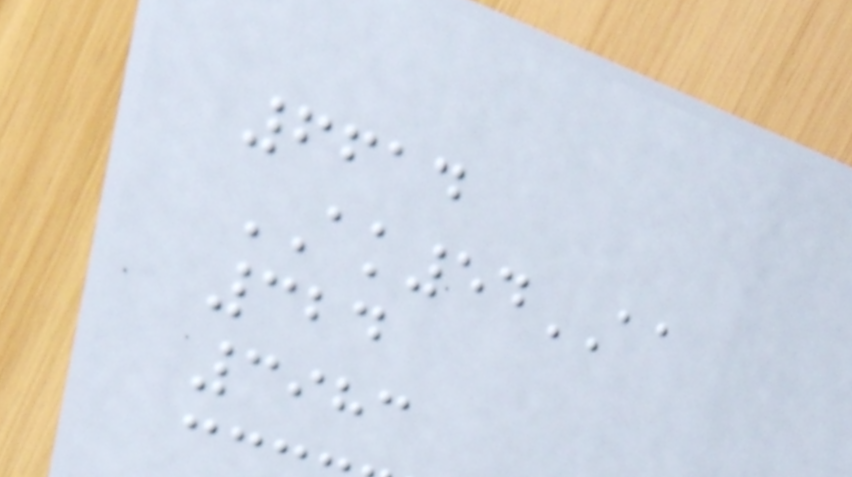6614
AK54AA
324
3983
